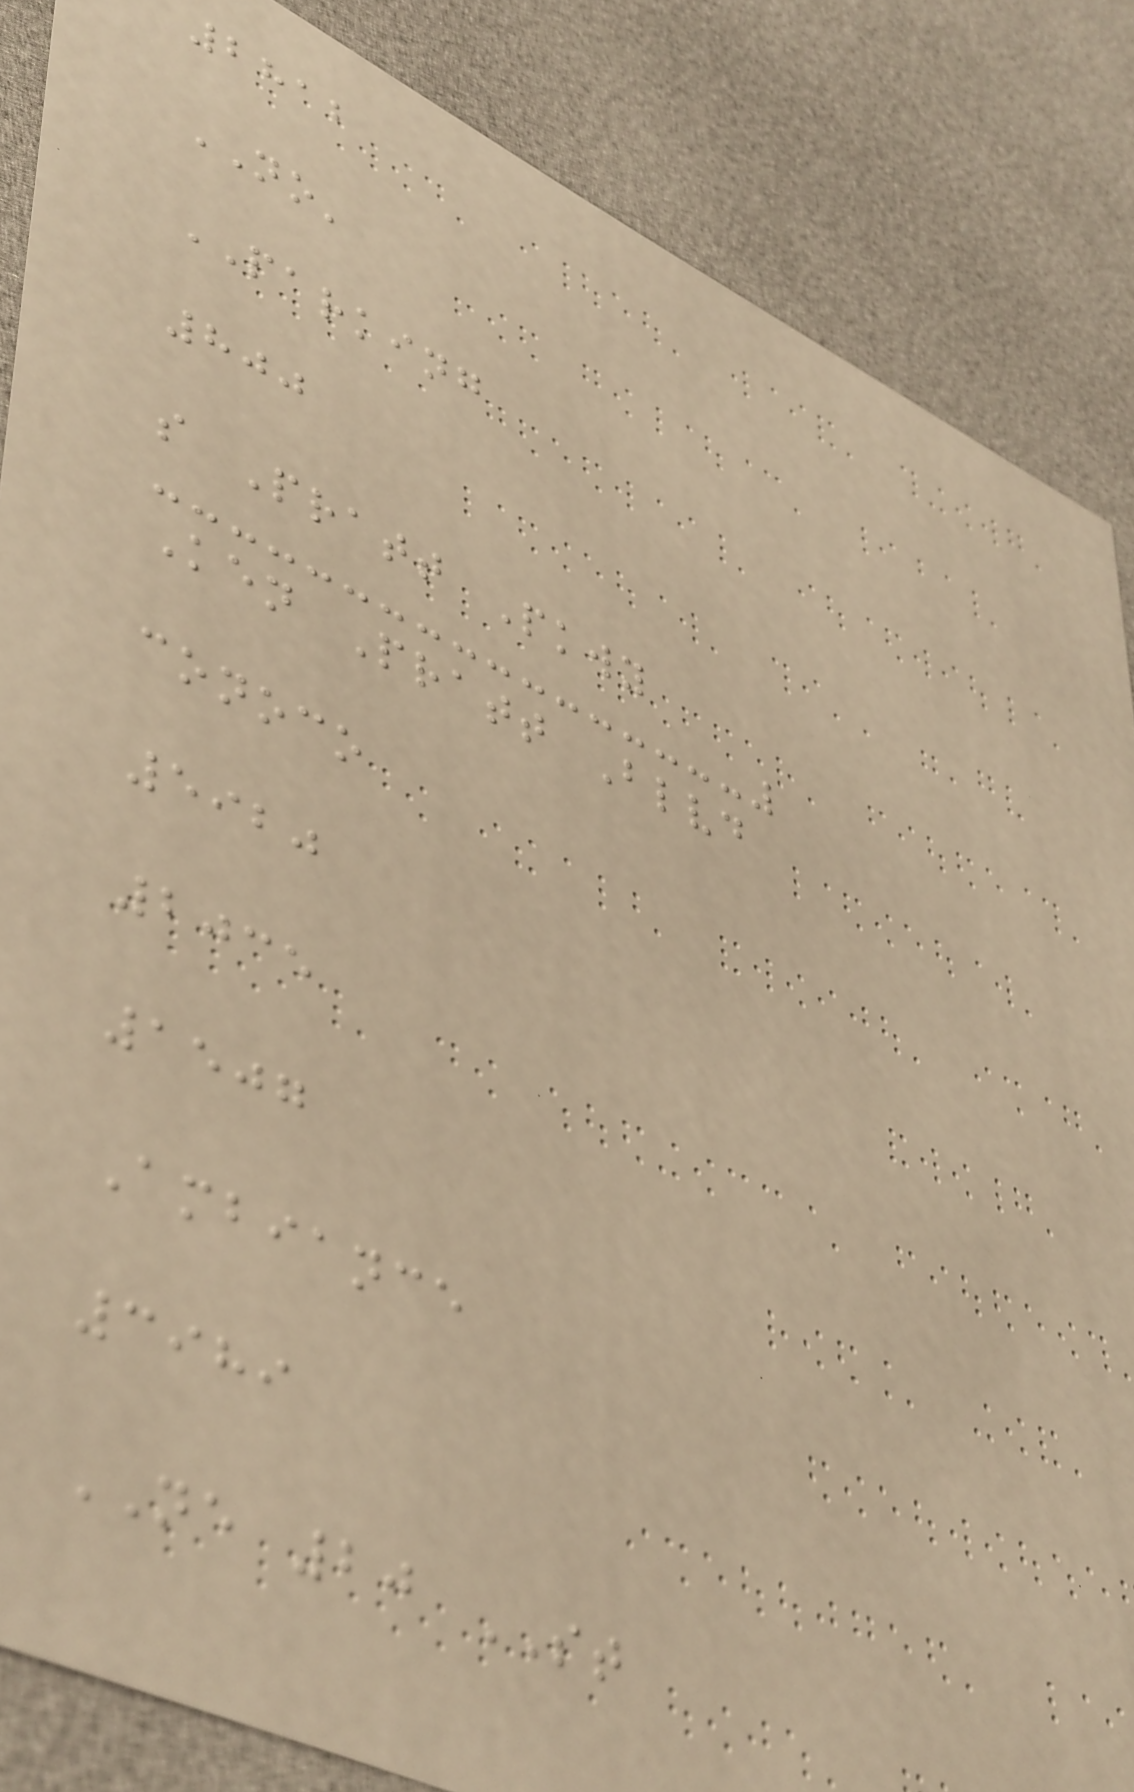2812
NO'
PARKING
800
s Pratt Pkwy
Ken Pratt Blvd
conoco
5920
2035
1507
Ambiance
3989
NE 20 ST
